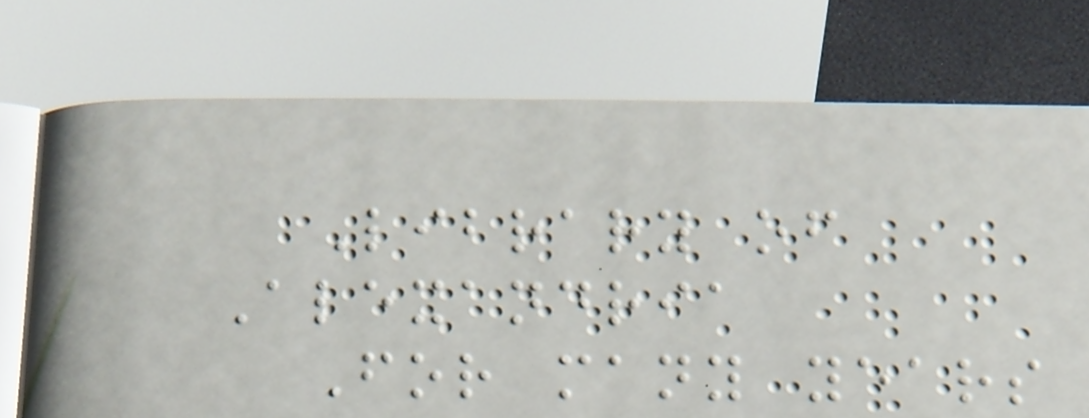Library of
Alexandria
For many years
